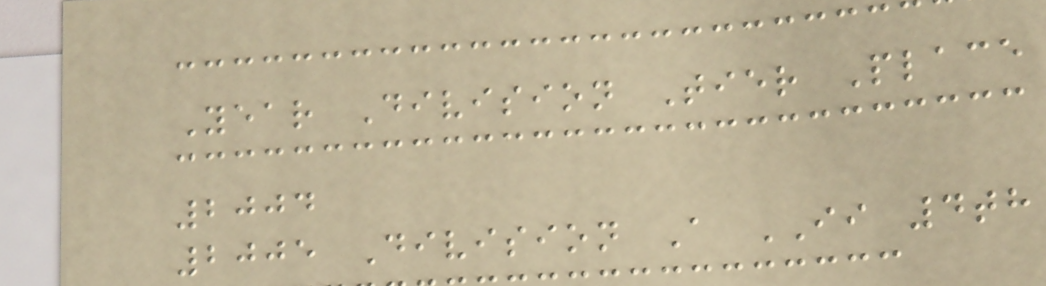Year Division Tier Place
2004
2005 Division A II 4th
